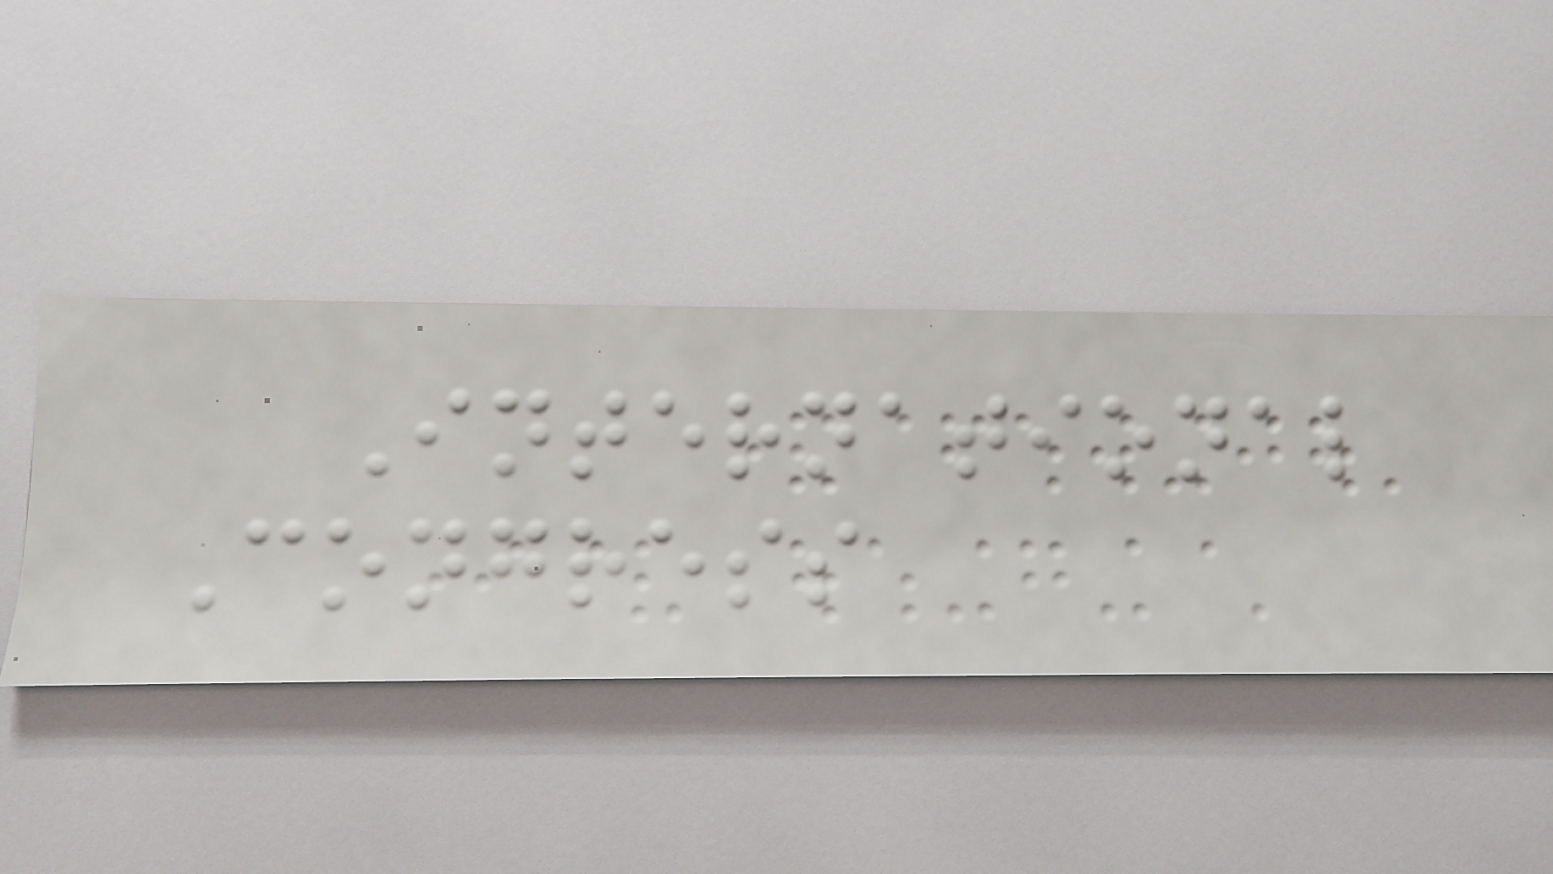International
Congress
